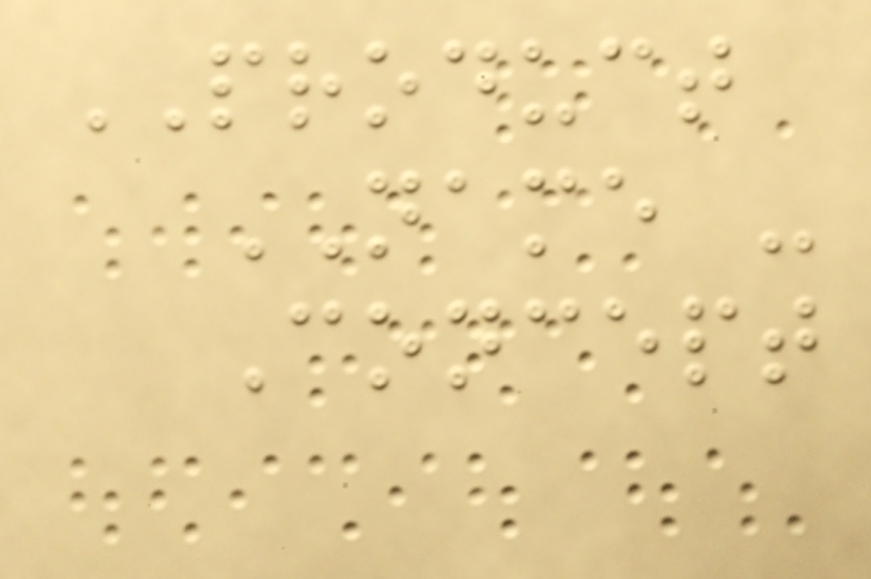PRODUCT
NAME -
Concept
